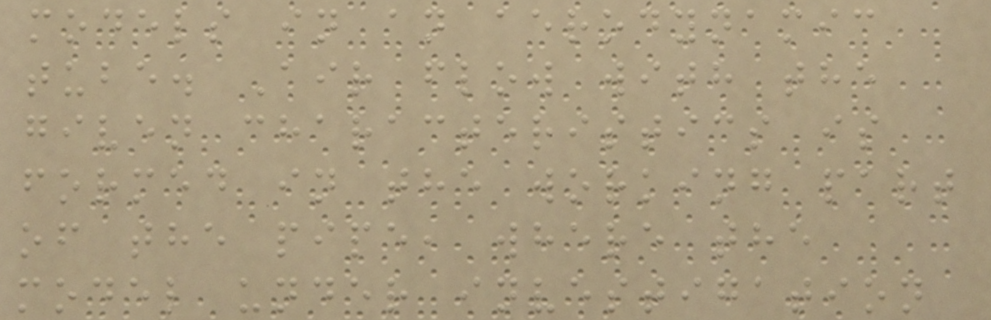models in an aerodynamic
tube. Air flow with the
given characteristics is
formed in the working part
of the pipe, where the
model under investigation
